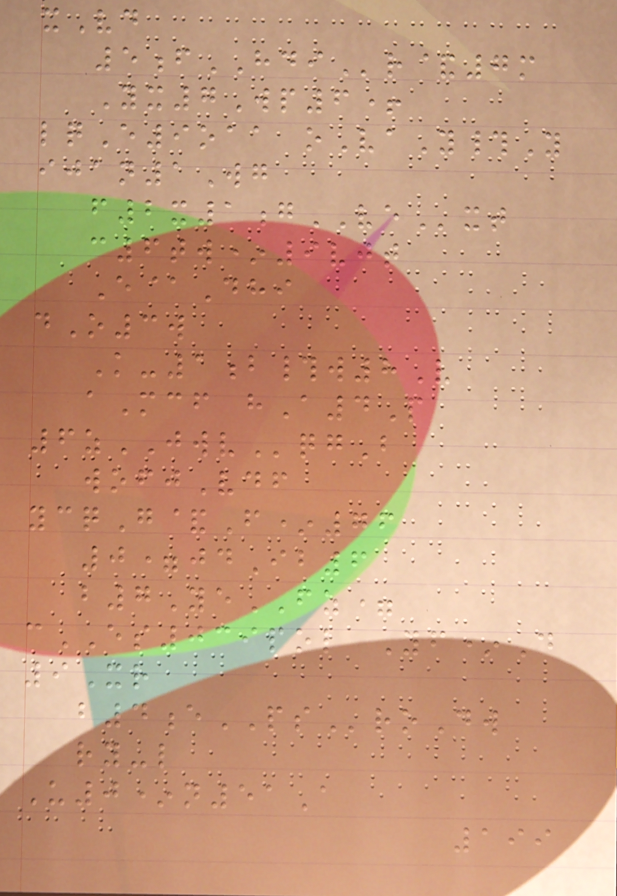xVd
5fHDIr&7m
Yx7Wp6+
lqE9oaa oVaY#Y
ijan1Wg
f2x1gVExt
c6tw*9vjt
E@Dhi
dO3w
K-1b#w8V
aMcf hA4P
6zJWVqgB
wofjVdf
ycqG&F*76
0=jdIb6
b7YeFZ=
cES039pol Yf*D
9Xr
b4ePSroDw
ry-l
U0*n51A
199
